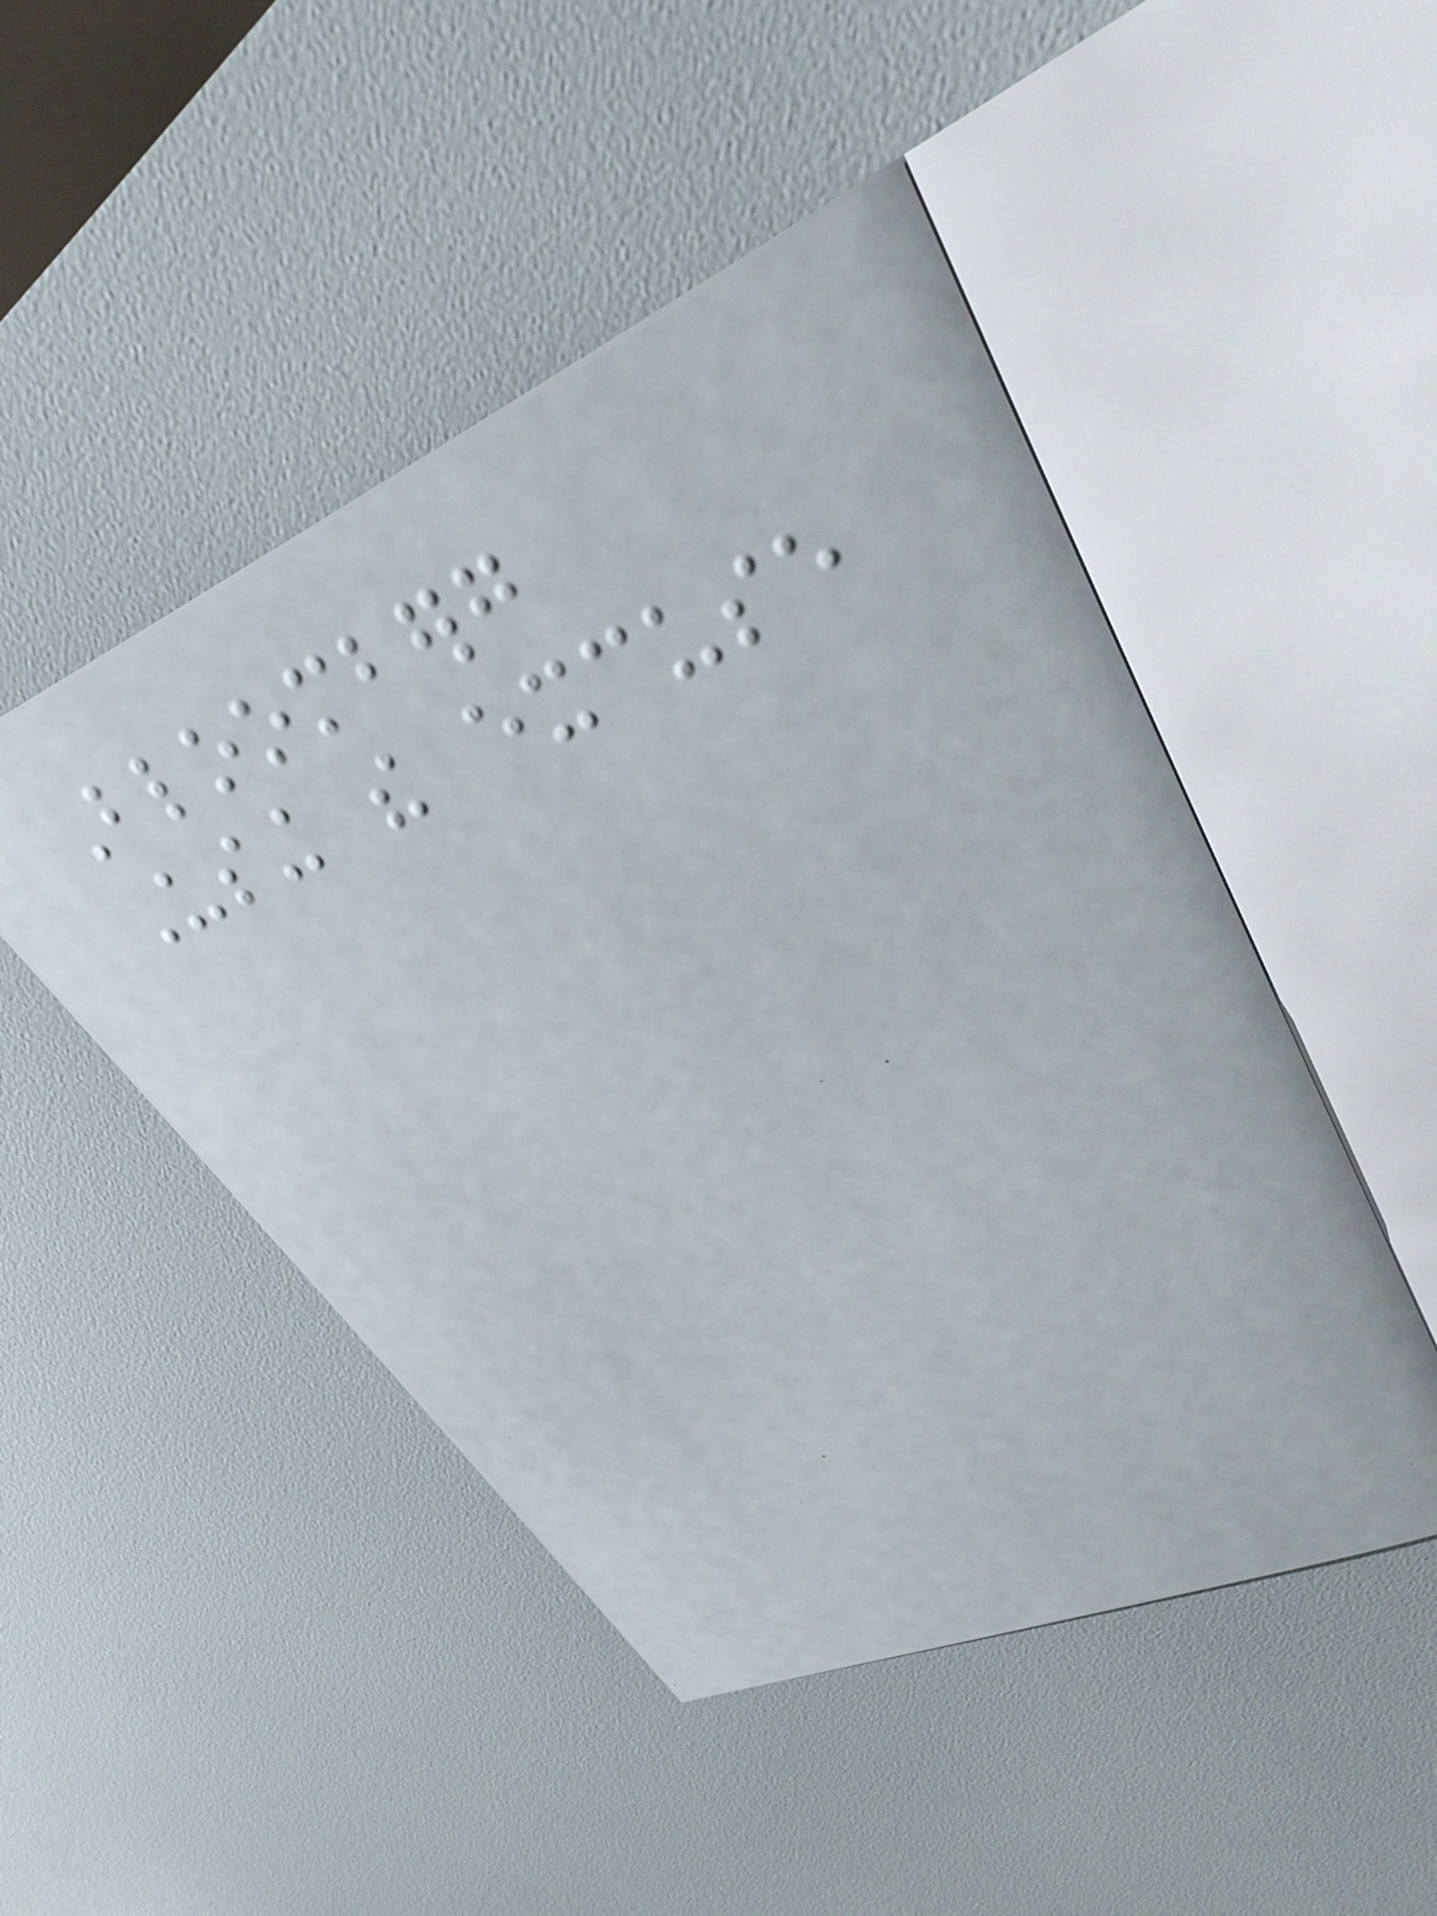Bloomberg
Using the excuse
